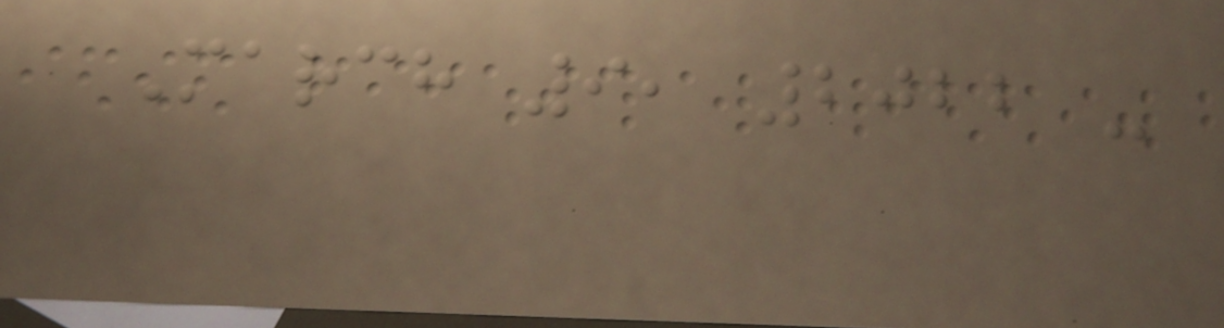March 9, 2022 -
